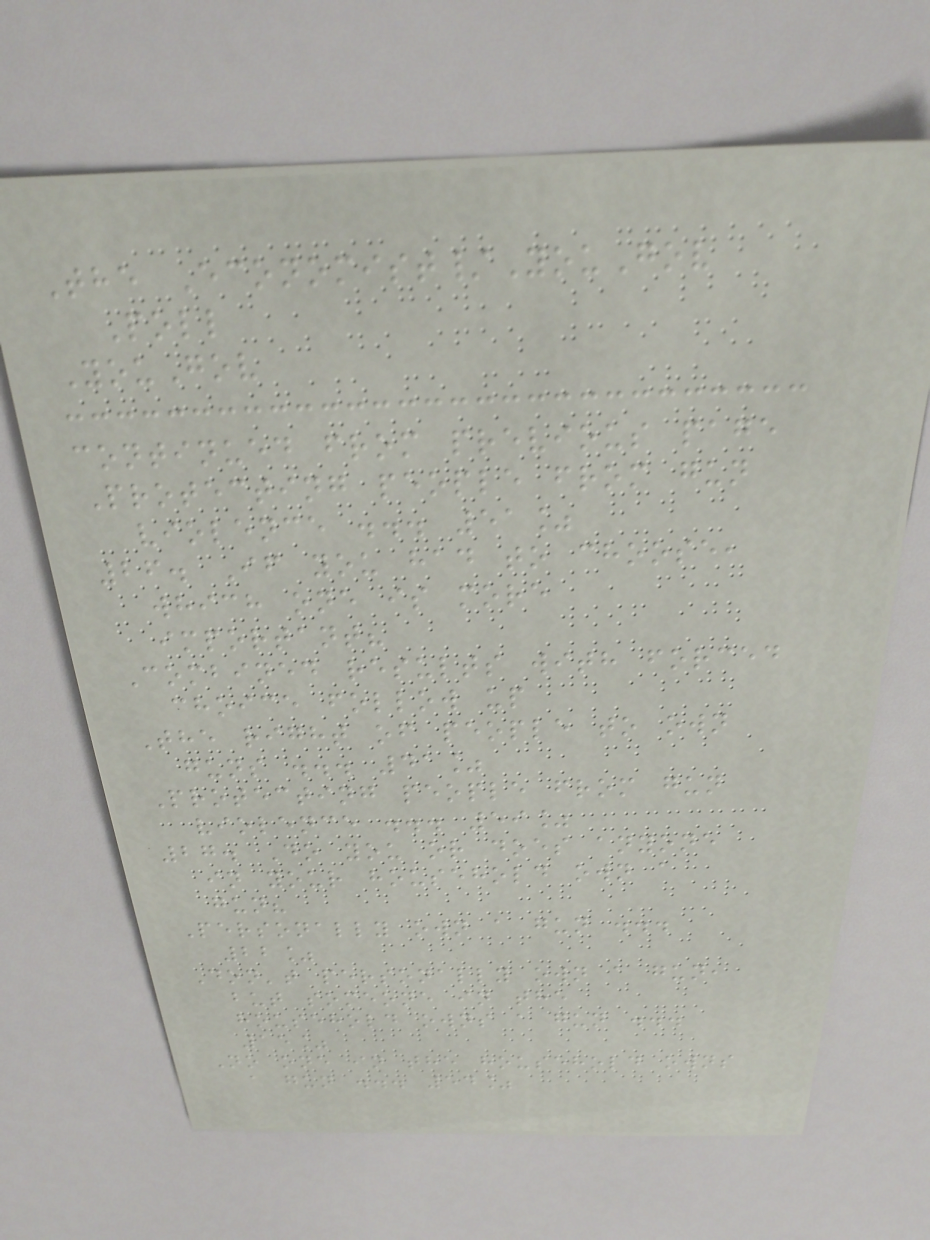The Economist/YouGov
Poll
YouGov
continued from previous page
Protecting people from gun
violence ... 51%
26. If you had to choose,
which one is more
important?
Combined results with forced
choice follow up
The right of people to own
guns ... 41%
Protecting people from gun
violence ... 59%
27. Do you or does anyone
in your household own a
gun?
Personally own a gun ...
22%
Don't personally own a gun,
but someone in the
household owns a gun ...
15%
No one in the household owns
a gun ... 54%
